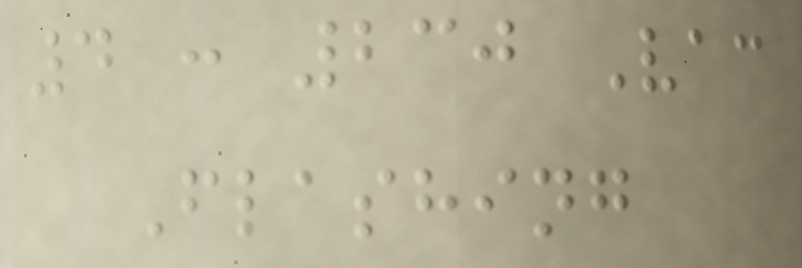4 : 230 Vac
Flashing
